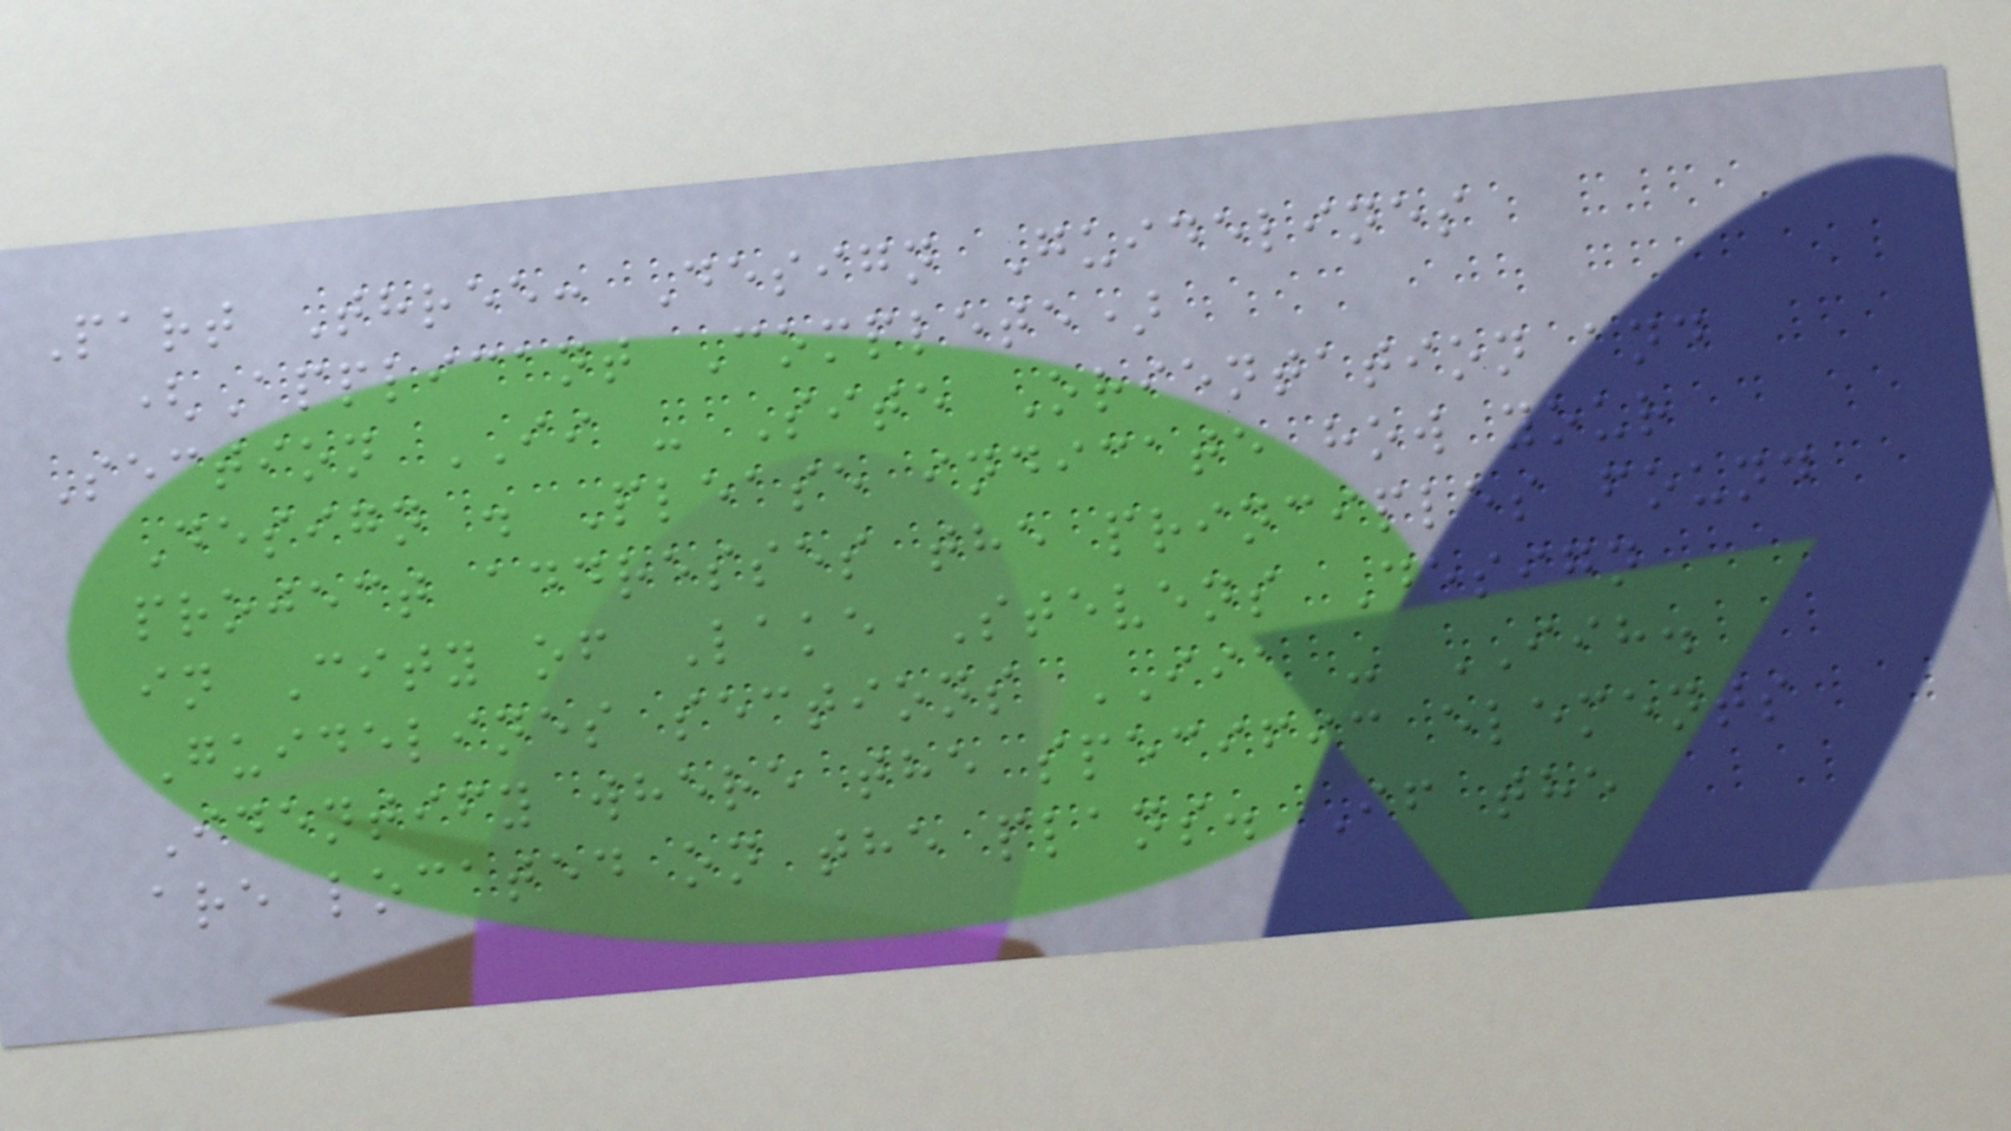Part Three: Design Guidelines
(Applicant Complete)
Section II - Site Orientation and
Design . Please indicate how your
project addresses the principles found
in City of Lake Stevens Design
Guidelines sections IIA - IIH.
Identify where the specific elements
are located on the plans. If the
